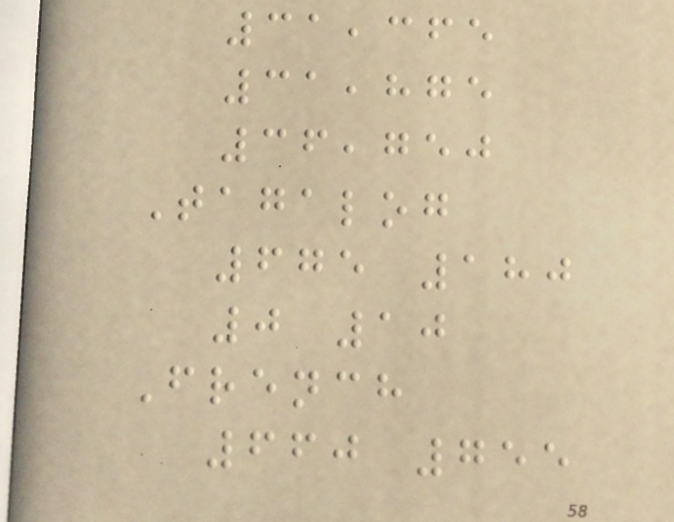31,365
31,875
36,750
Tagalog
675 180
0 10
French
660 755
